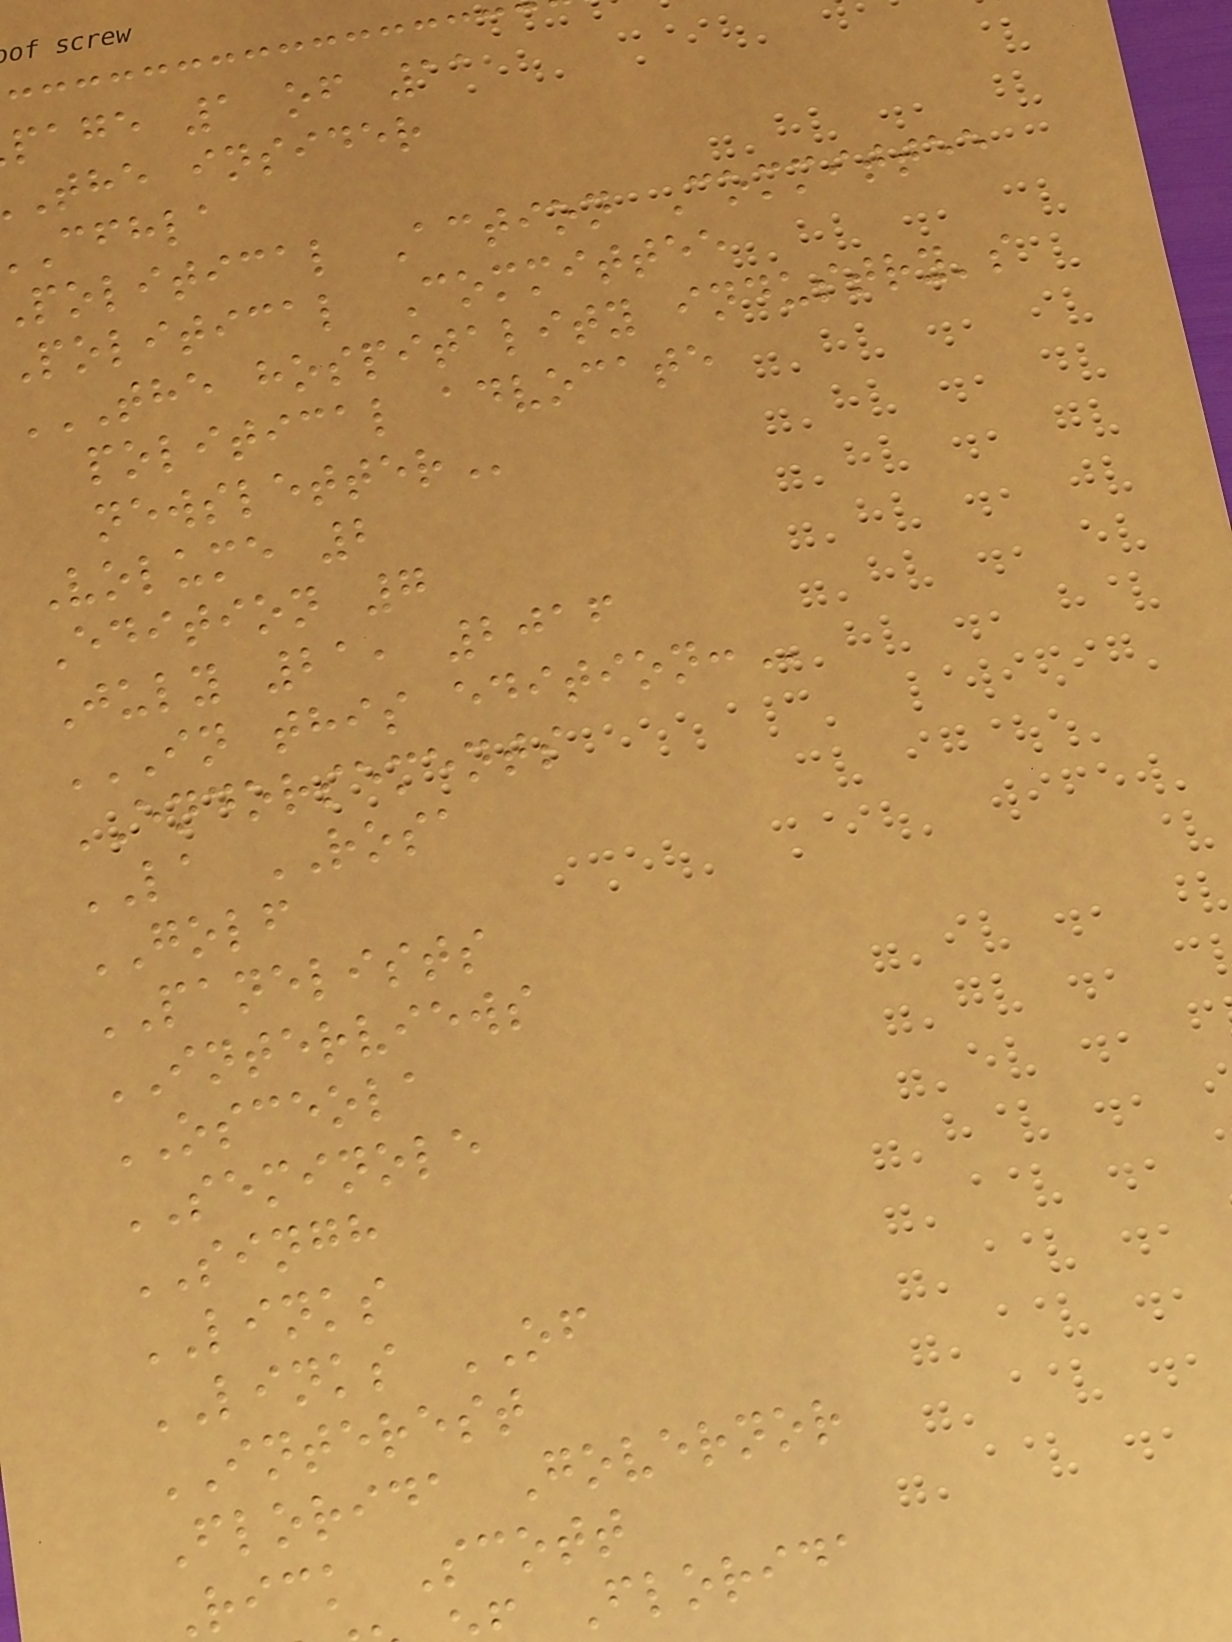page 1 of 11
the insider
cfhla
political Action Committee
Political Committee
THE HOSPITALITY INDUSTRY'S
political advocate
Volume 2
Edition 7
July 21, 2016
IN THIS EDITION:
ENDORSEMENTS
LA ROSA
GOLF
PANELISTS
INTERVIEWS
OSCEOLA
SEMINOLE
SINGH
LINKS
LINKS OF
INTEREST
Florida Governor
Rick Scott
Florida
